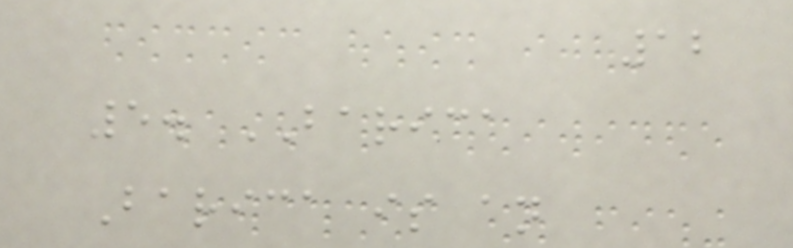12
5. BARICA
Barica is an
